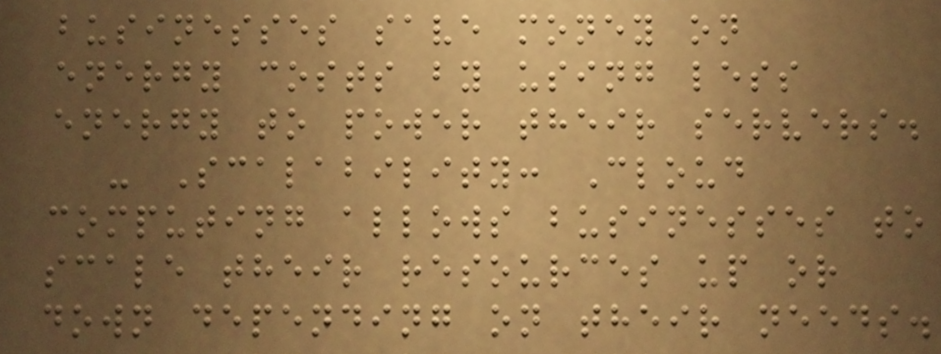businesses save money on
energy costs by using less
energy to power their servers.
- Scalability: Cloud
computing allows businesses to
scale their resources up or
down depending on their needs.
